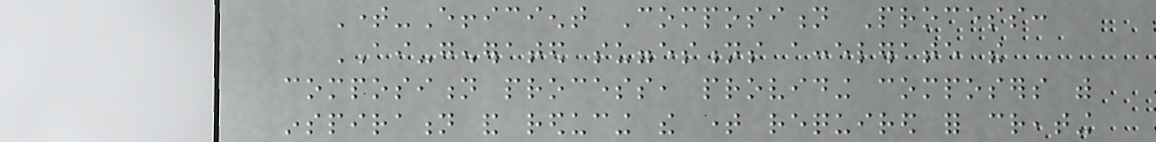Time-Efficient Composition Process:
AI-generated suggestions accelerate the
composition process, providing composers with
inspiration and reducing the time required for creating
